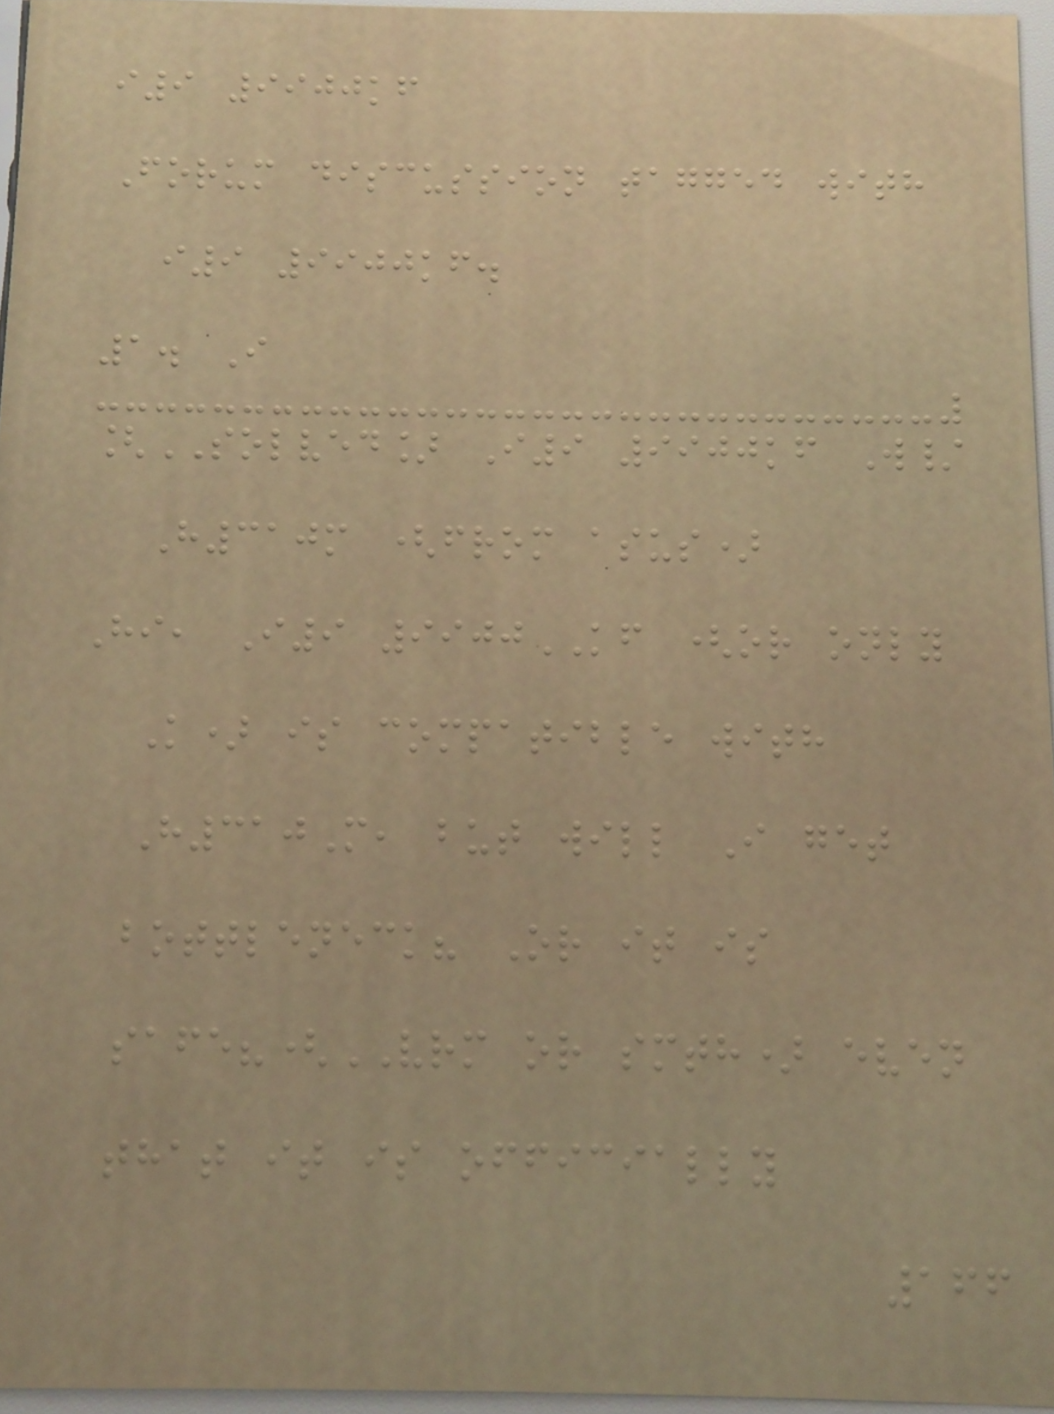i9 9900kf
Forum discussion tagged with
i9 9900kf.
1. I
[SOLVED] I9 9900kf W/
H310m (from asus)
Hi, I9 9900KF (or only
K) is compatible with
H310M, but will I get
bottleneck? Or it is
safe?(VRM or smth) even
that it is officially
166
